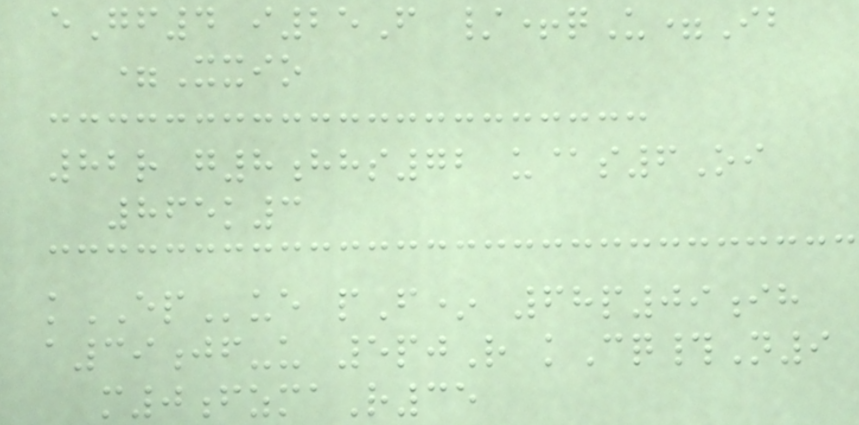eGf4 i25F /+qU=Ib
=Xxio
82r g8hhs72 u@s6Oi
865k3
kEPue pF* 68p09ih
a39jf-u 5pjR kCq#N9
m0fzmaR35
